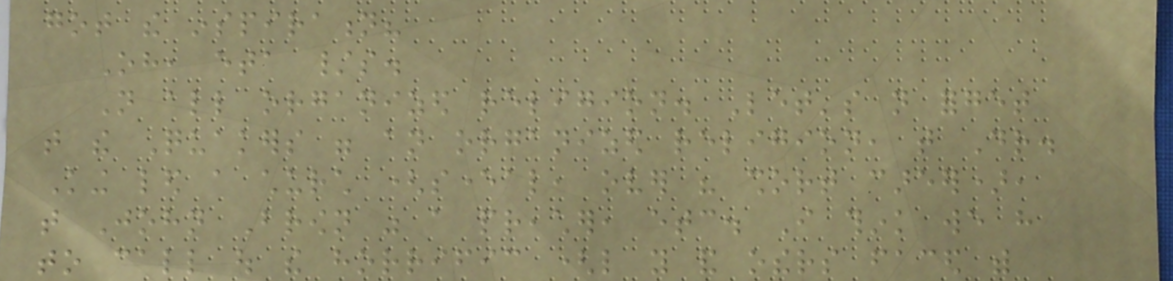got the inspiration?
Oh, eta /s.
Not all organized religion. Let's not forget
that the Quakers were an organized religion, that Dr.
King led a church (several, over his short career),
that John Brown was a preacher, etc. I think we have
to call out the horrific (like you and others faced with
